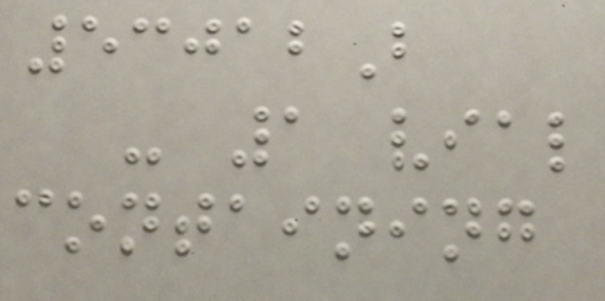53012B
- 1 vial
containing
